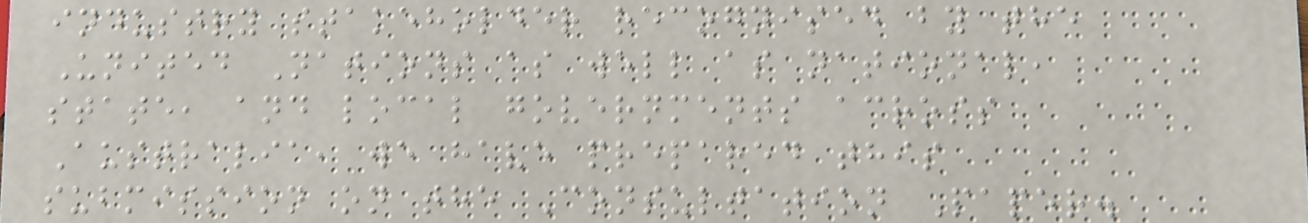industry stakeholder recognised by the
United Nations as well as national,
state, and local governments across
Australia, we have prepared this
submission on the Consultation Paper.
